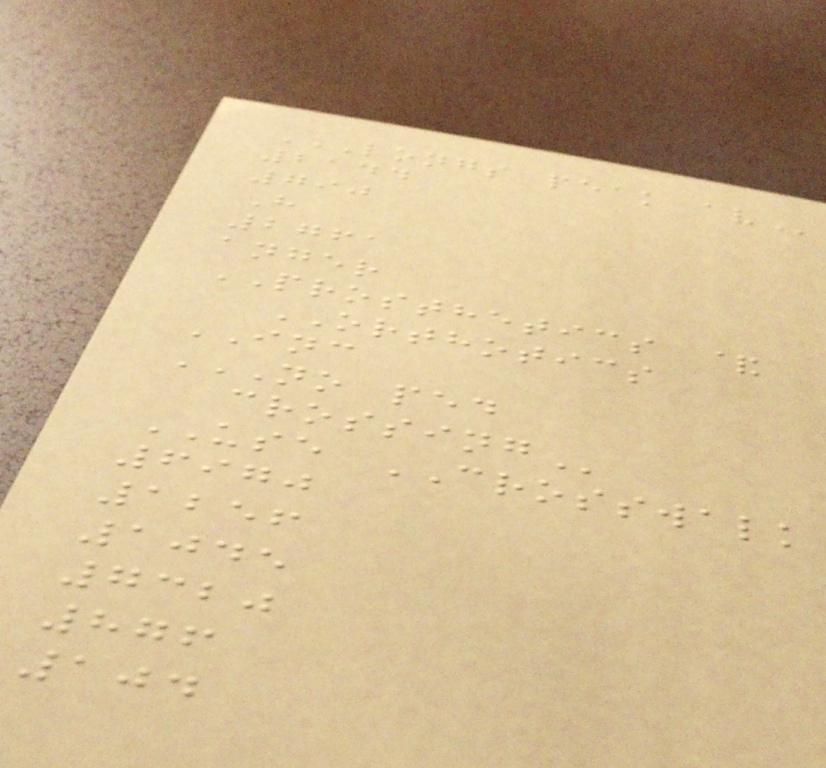LONGS PEAK AV
2144
790
H
2761
anger
PROSTHETICS &
ORTHOTICS
INC
NO PED
CROSSING
USE CROSSWALK
6970
1256
1045
7320
876
104
